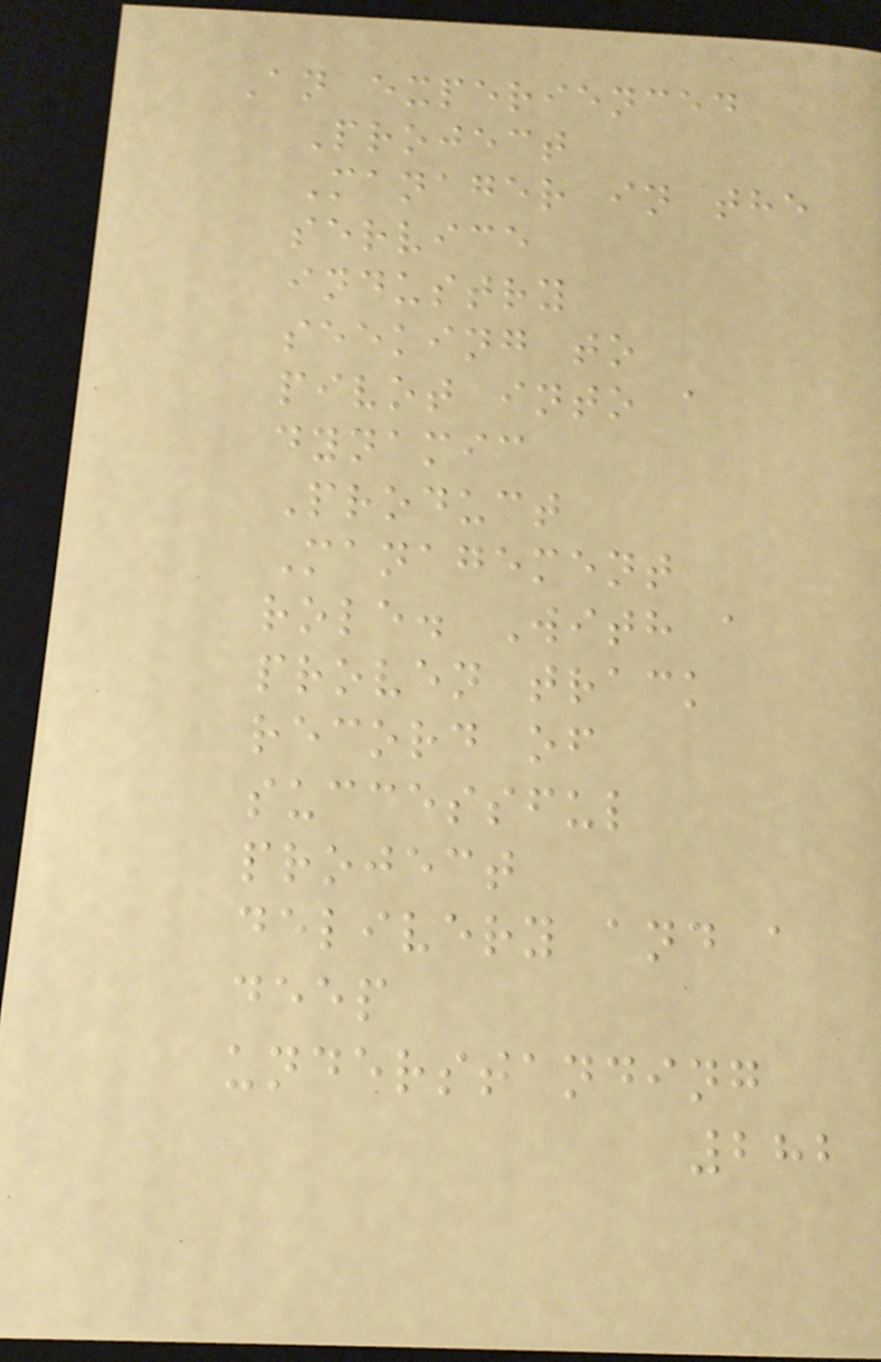An experienced
Project
Manager in the
service
industry
seeking to
pivot into a
dynamic
Product
Management
role. With a
proven track
record of
successful
project
delivery and a
deep
understanding
282
